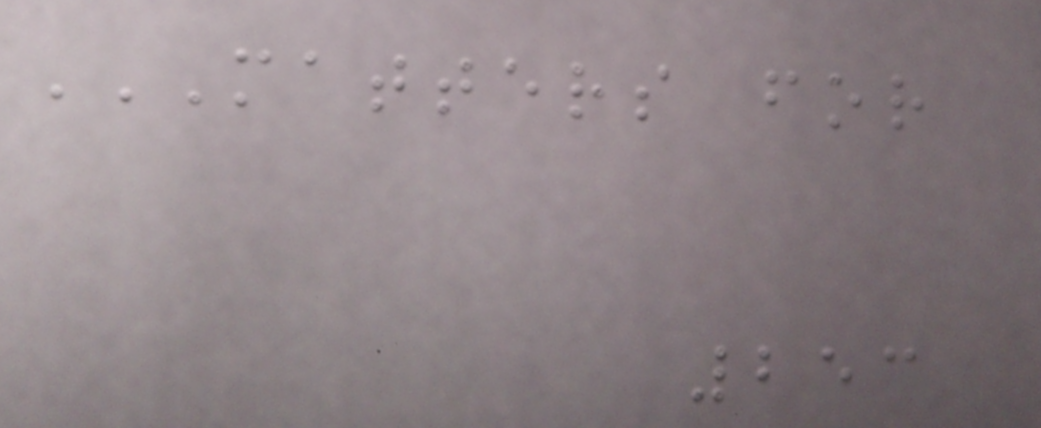MATTERS FOR
253
